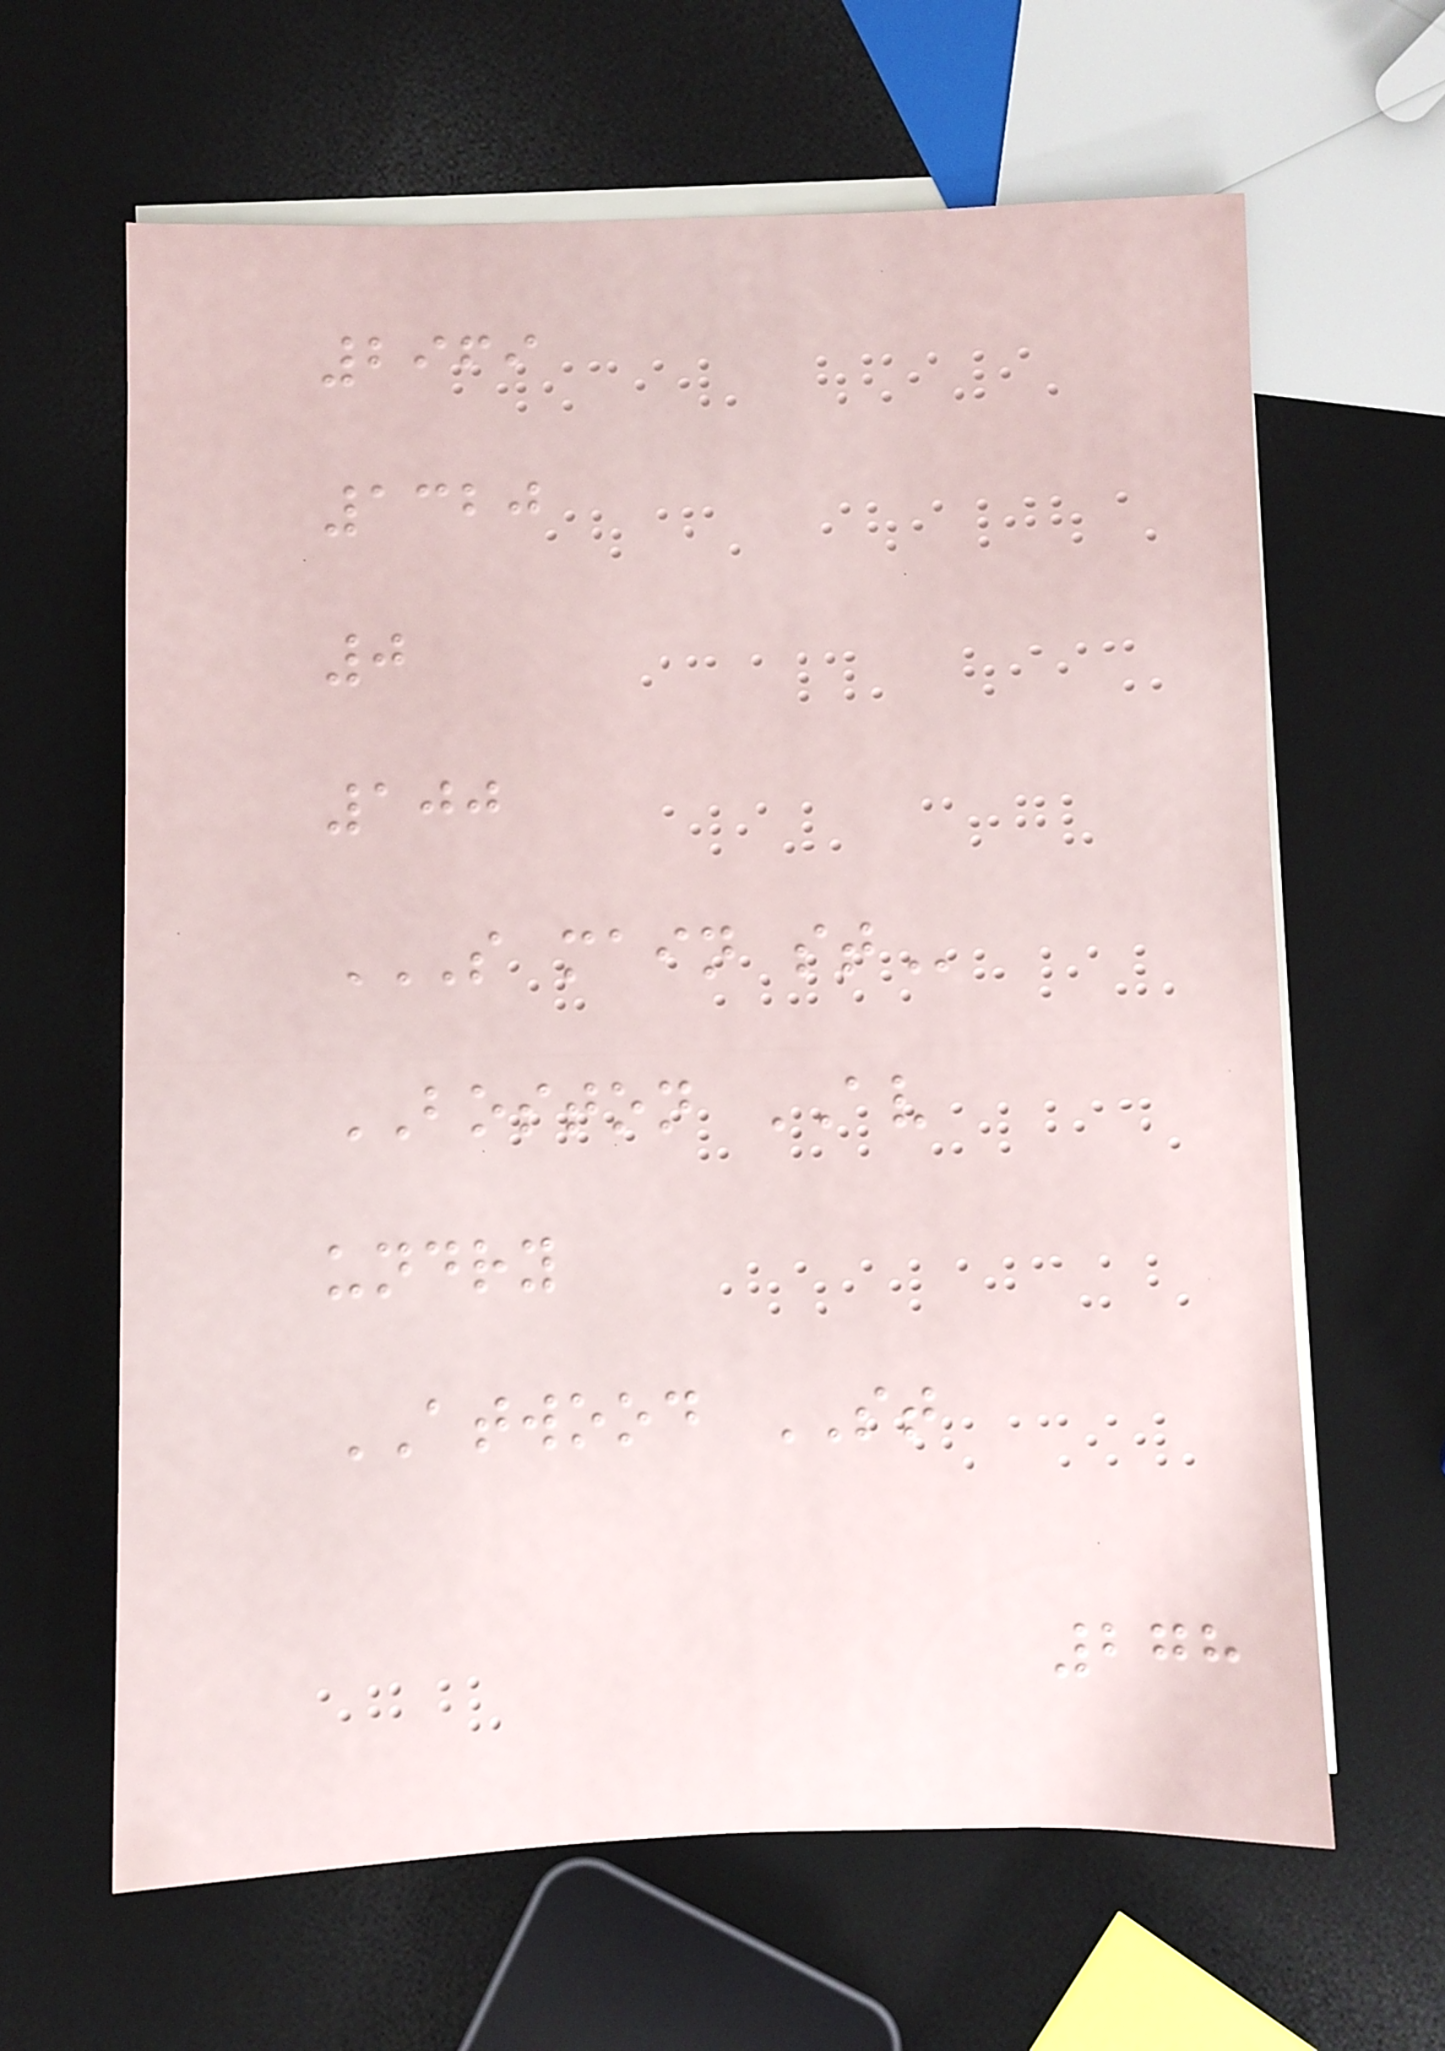2969
1320
0
100
S MAIN ST
BOSTON AV
undry
ATWOOD ST
278
